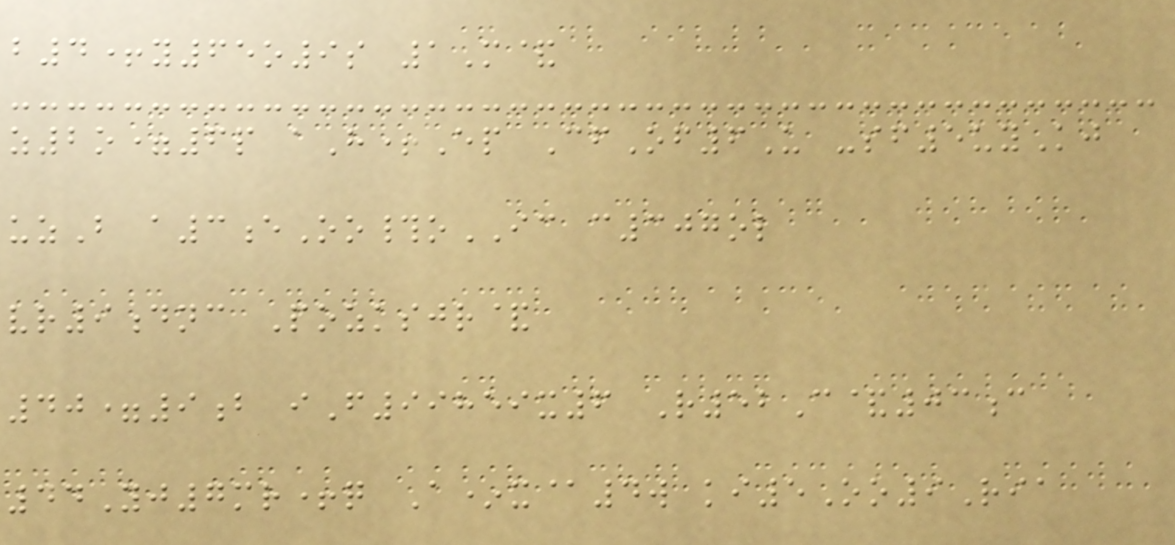b4+y65o9s 1M&
z2o=6p aH+Ep CfOf6U -sf5uyKj
uzB a3eOo#oIC c307ol
vr9dnc Pozksjr&
40=9b iF99859x6 R52C&03c
44Yj7mr+q A*x@4w ki5Oo9Ria
